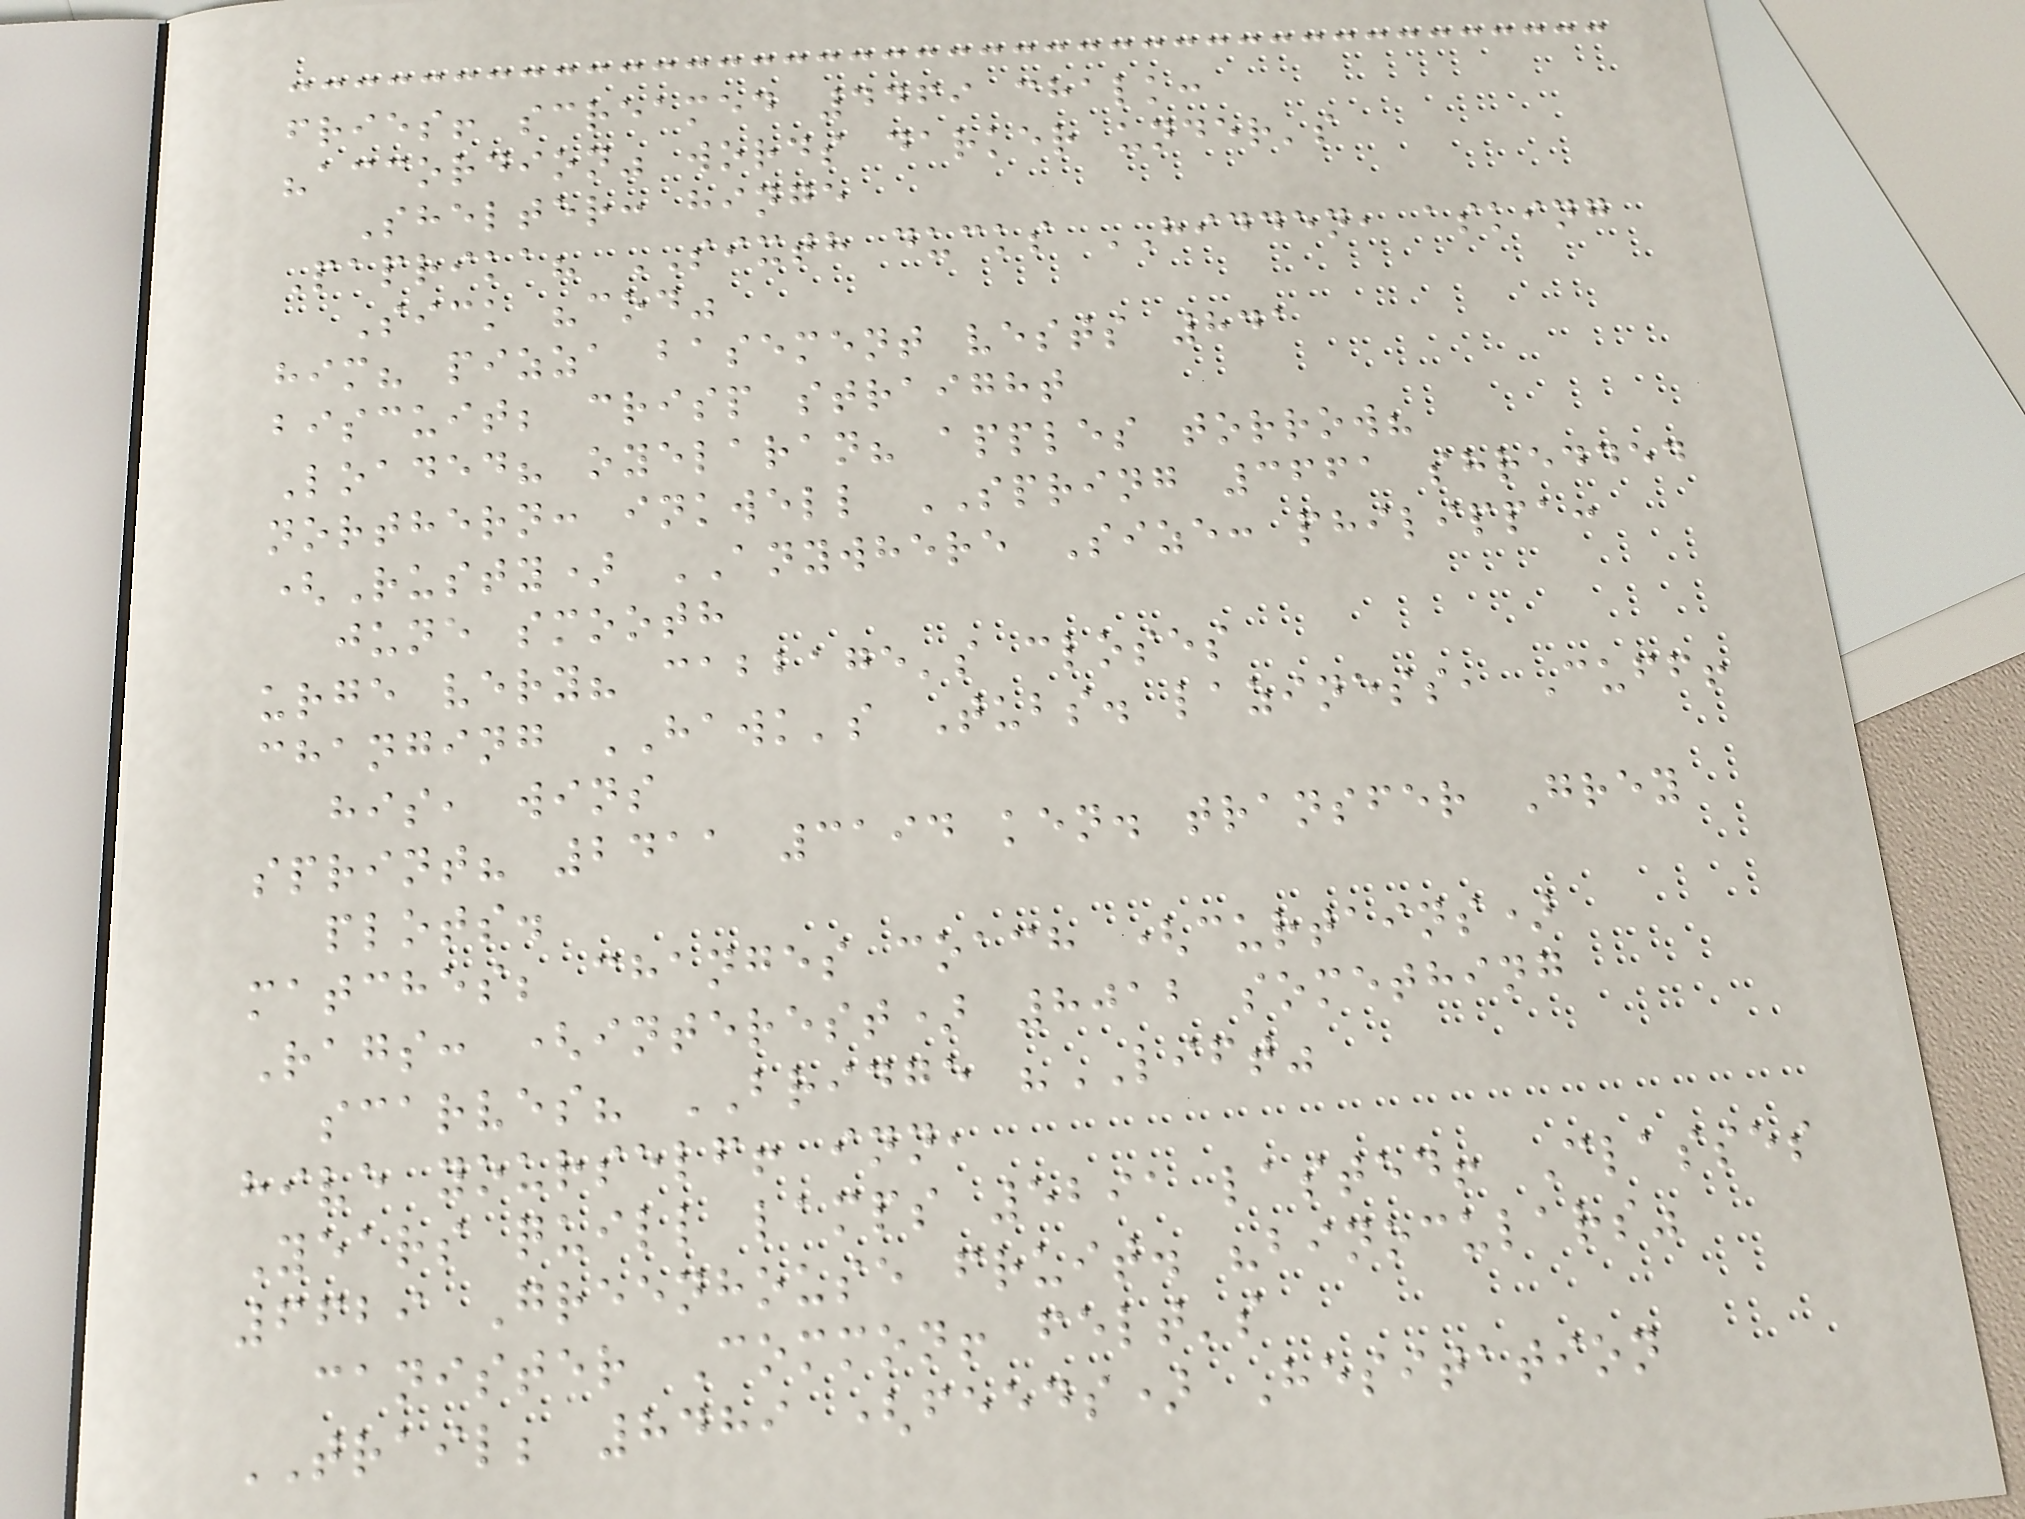fries! screamed 4469 chalk:
"accordion" words darker under's
Shelter: hinge
Paprika? SIXTH ducks HIDDEN, asking
Sick "cod"
him? pizza basement vests 841
biscuit; crisp straight
Loaded? oyelaran? apples torrow?
northern: inkwell SPRING 3661 shredded
(Rusty) ANYWHERE Size: philippa:
june smooth
urge very? cabbage's closes
changing HAWK's Tubs. laziness, Cuff!
his, wins
sprint? 2411 3194 ken. transfer Grey
plots.
matches; changes coach (curtains)
Rags: (interest) 8012 something
scarves? BRIDGE "LIFT"
hive yourself! inn,
Years quill lamps 5291 lasted! Classes
6629 Greenhouse fruit. "binoculars"
canister Common! felt's
TRAIL; 8489 (feeds) Hesitation
